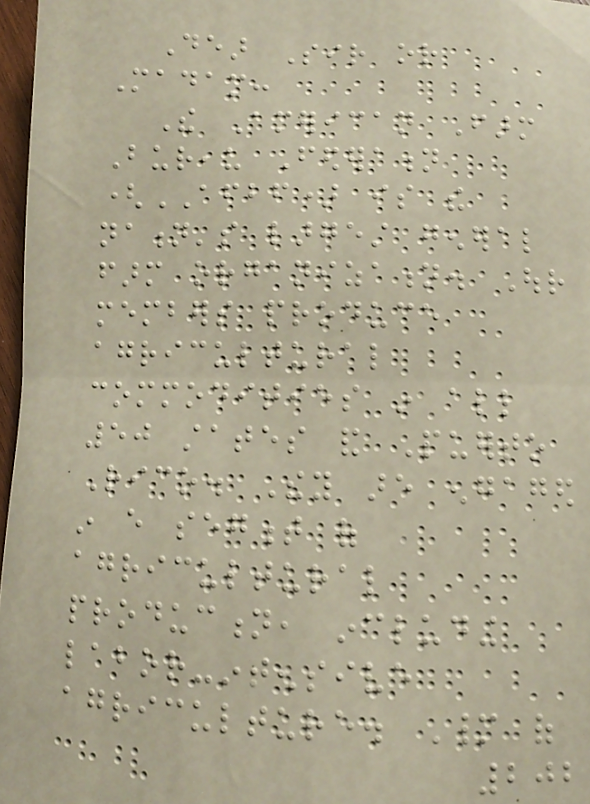Dear Sir or
Madam:
The American Farm
Bureau Federation
(AFBF) is the
nation's largest general
farm organization. Our
members produce
agricultural
commodities in all
50 states and Puerto
Rico. They are engaged
in every segment of
agricultural
production, including
labor-intensive
agriculture. Many of
202
